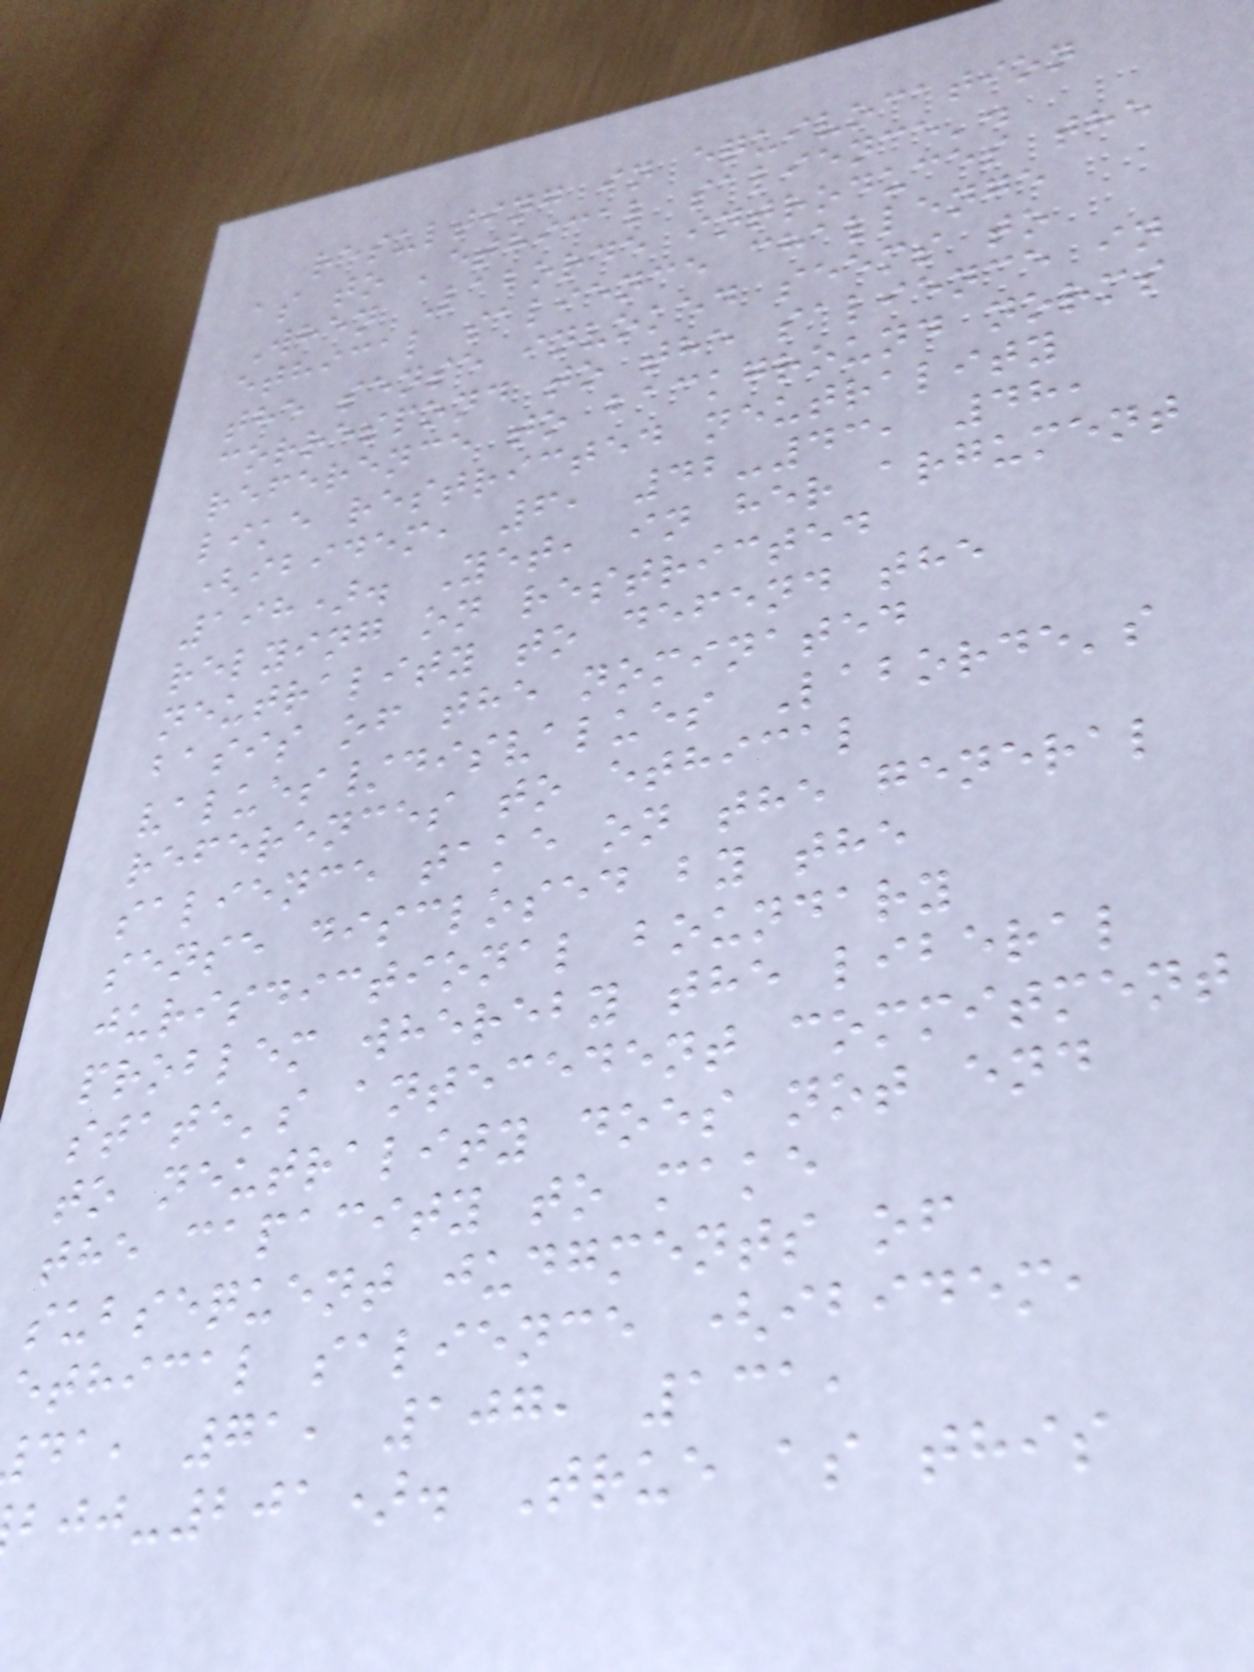resulting in equivocation
as to 'ethical salience'.
When Laborde introduces the
ethical salience challenge
the sense invoked seems to
correspond to the salience in
reference to background norms
like restricted neutrality
(ibidem, 6, 42-43, 48,
198). Yet, in her argument
relying on restricted
neutrality to defend the
basis of the nominated
values/disvalues Laborde's
references to ethical
salience take on the general
sense disclosed by the
jurisdictional boundary
problem whereby the liberal
state's antecedent commitment
to neutrality does not end
the capacity to make
subsequent judgments of
ethical salience (ibidem,
da, 71, 107, 131,
-201). True as this
